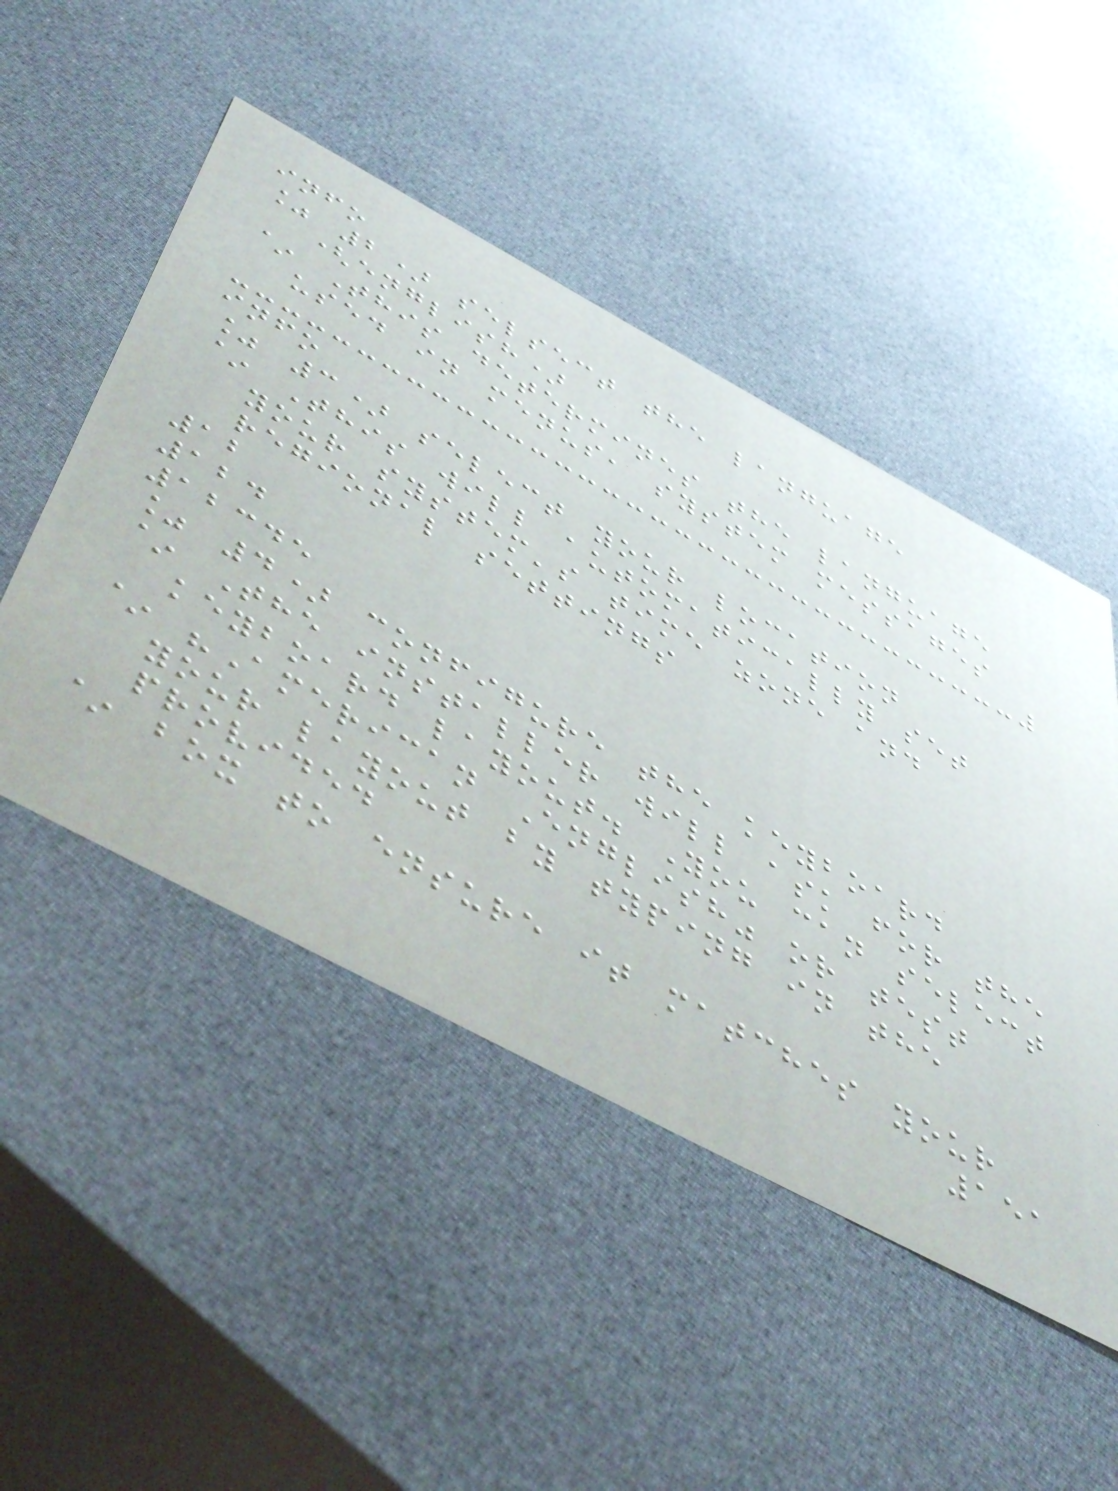info
% 2) selsect the language
(english)
~ This determines the language
used in menus, system messages
info
% 3) select your location
~ This will automatically set
your system's time zone and
regional settings
12
124
12345
% 4) configure the keyboard
~ The installer will ask for the
keyboard layout. You can select
~ "American English" or test
your layout by typing in the
provided
~ box to ensure it matches your
151
